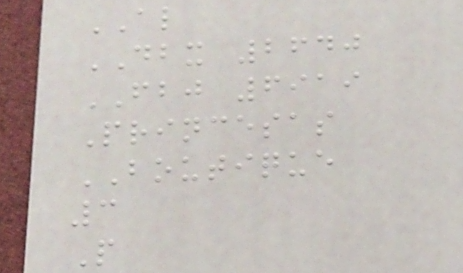AL
DBX 2640
FBJ 6919
Princesas
BOUTIQUE
3
P
